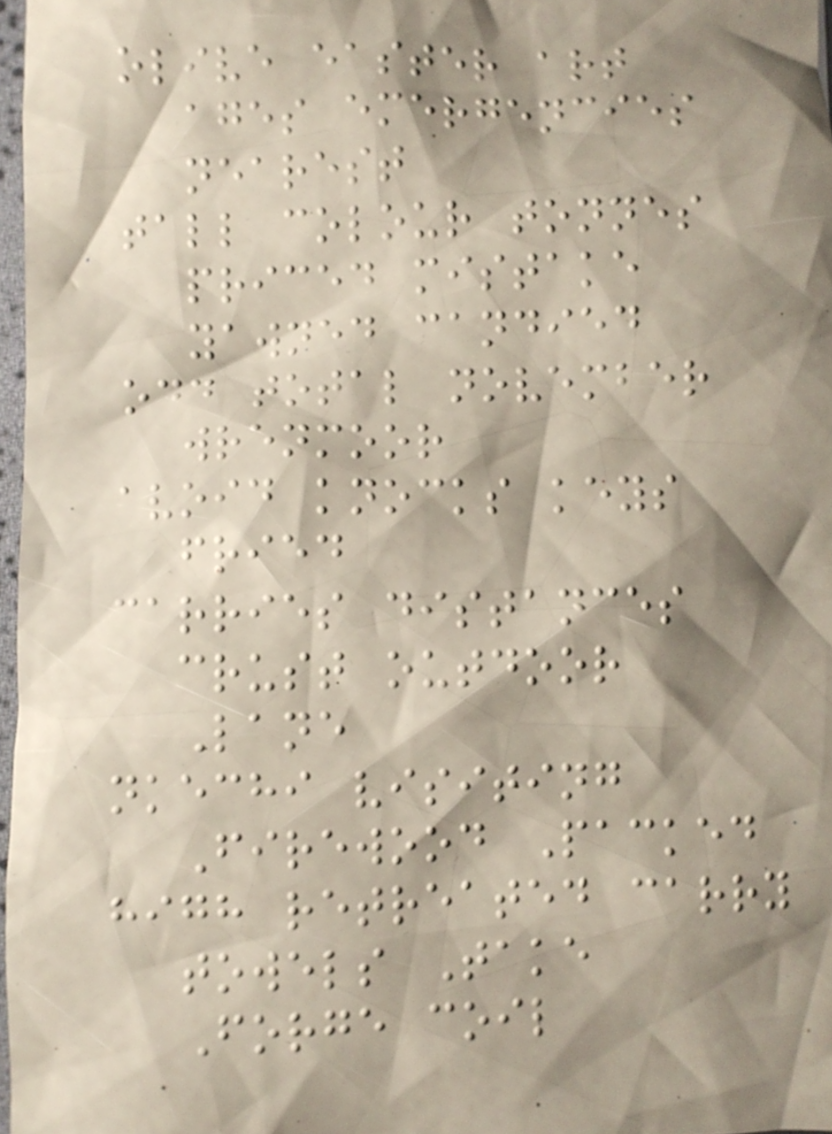olive easter art
ages emergencies
nearest
tall colour tonnes
priced mistake
yawned candied
odd total november
wrenmoor
avoid knocks keys
fried
carries distances
crust outdoor
Lane
nkechi visiting
Firewood Packed
high retreated carry
towels Take
Forge coil
